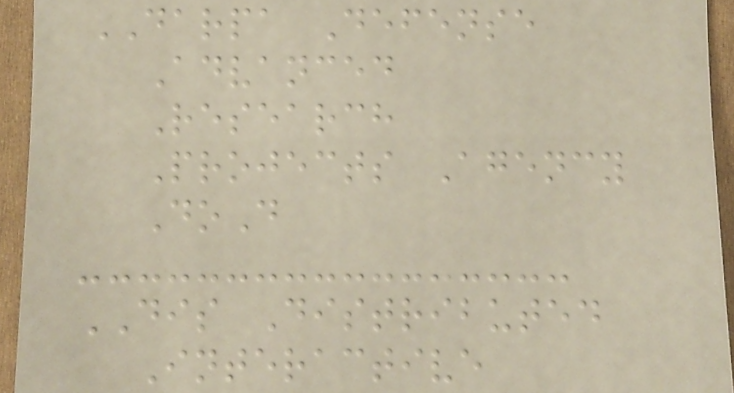DARPA Defense
Advanced
Research
Projects Agency
DoD
DIS Distributed
Interactive
